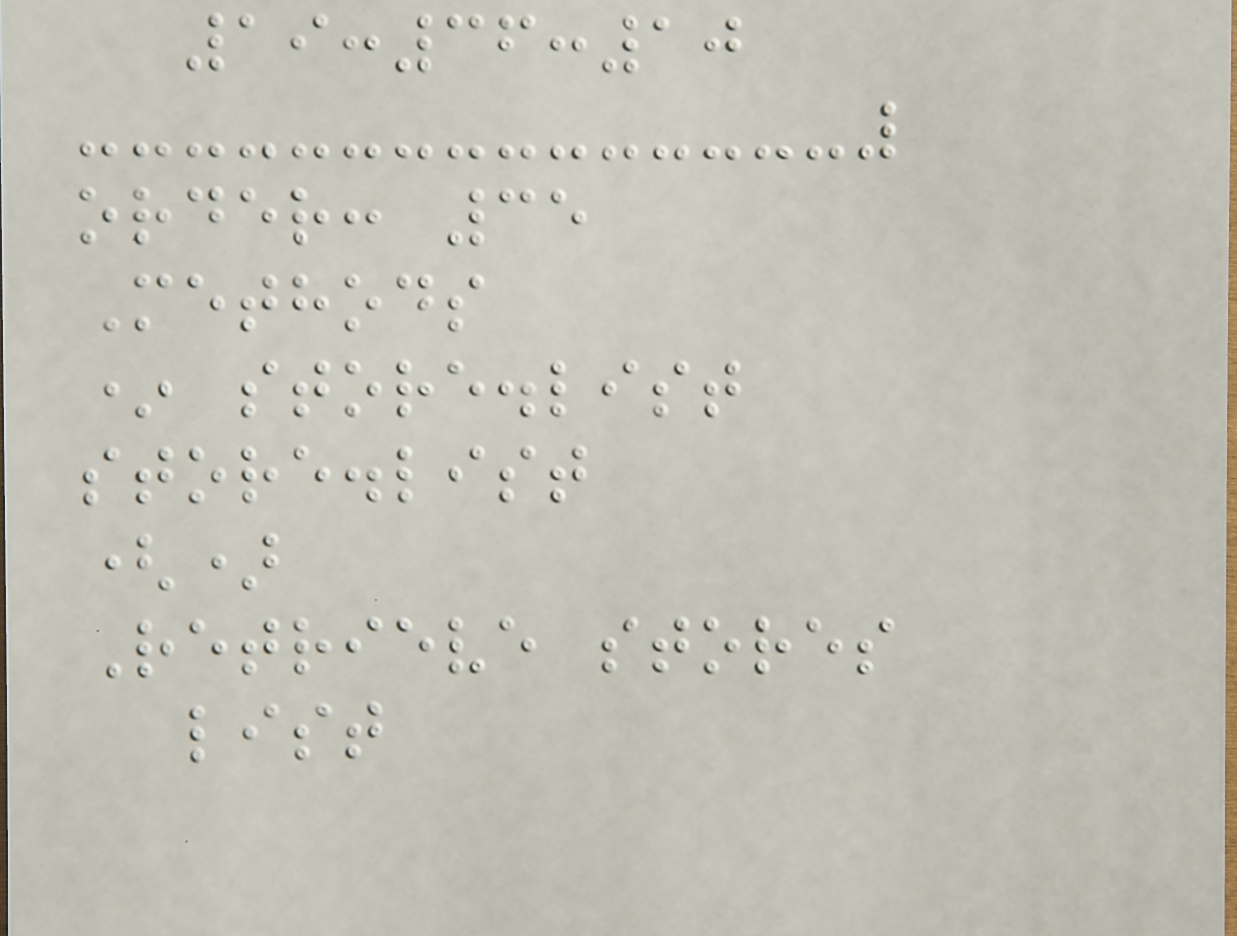19:36:10
order: 35
Methods
* store.list
store.list
()
Retrieve stores
list
